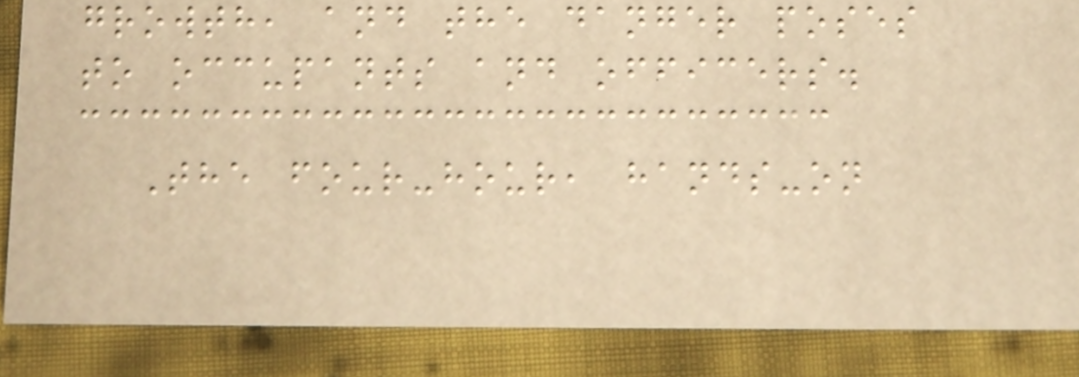growth, and the danger poses
to occupants and officers.
The four-hour, hands-on
